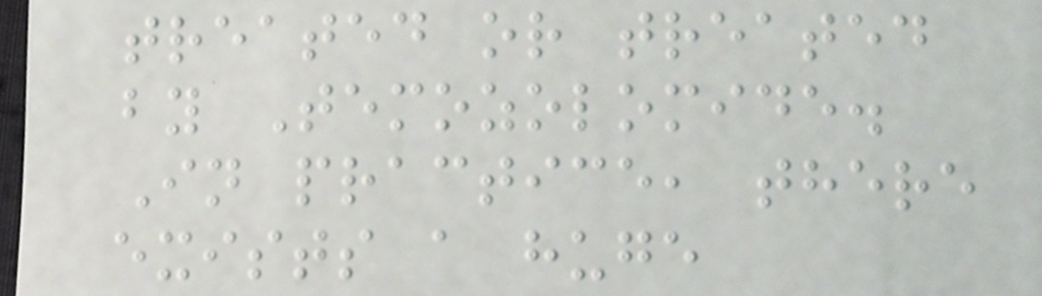treated or treated
by Temozolomide.
In practice, there
exists a huge
